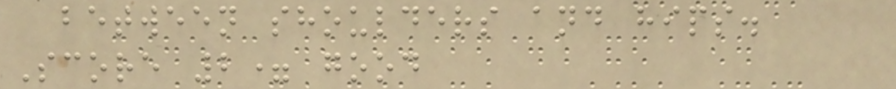between shoulders and hips.
Score 2= good
